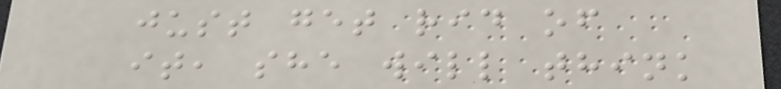just get rid of
it, she will think
